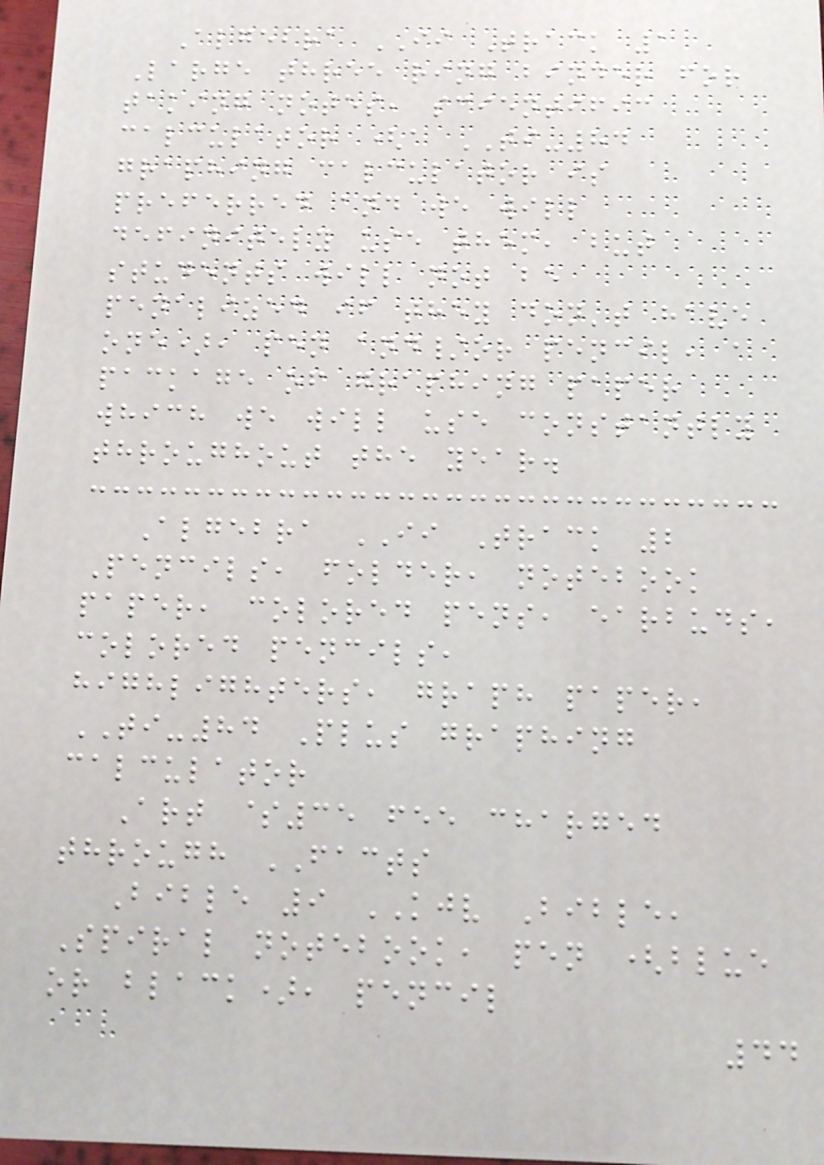Algebra II Track 1
Large three ring binder for
taking notes, scientific
calculator (a TI-84
graphing calculator is
preferred and we will
definitely use them, but
students will not be
penalized if they don't have
one), pen and/or pencil, a
package of graphing paper
which we will use constantly
throughout the year.
Algebra II Track 2
Pencils, folder, notebook
paper, colored pens, earbuds,
colored pencils,
highlighters, graph paper,
TI-84 Plus graphing
calculator
Art $35 fee charged
through FACTS
Bible 9 KJV Bible,
Spiral notebook, pen (blue
or black), pencil
44
